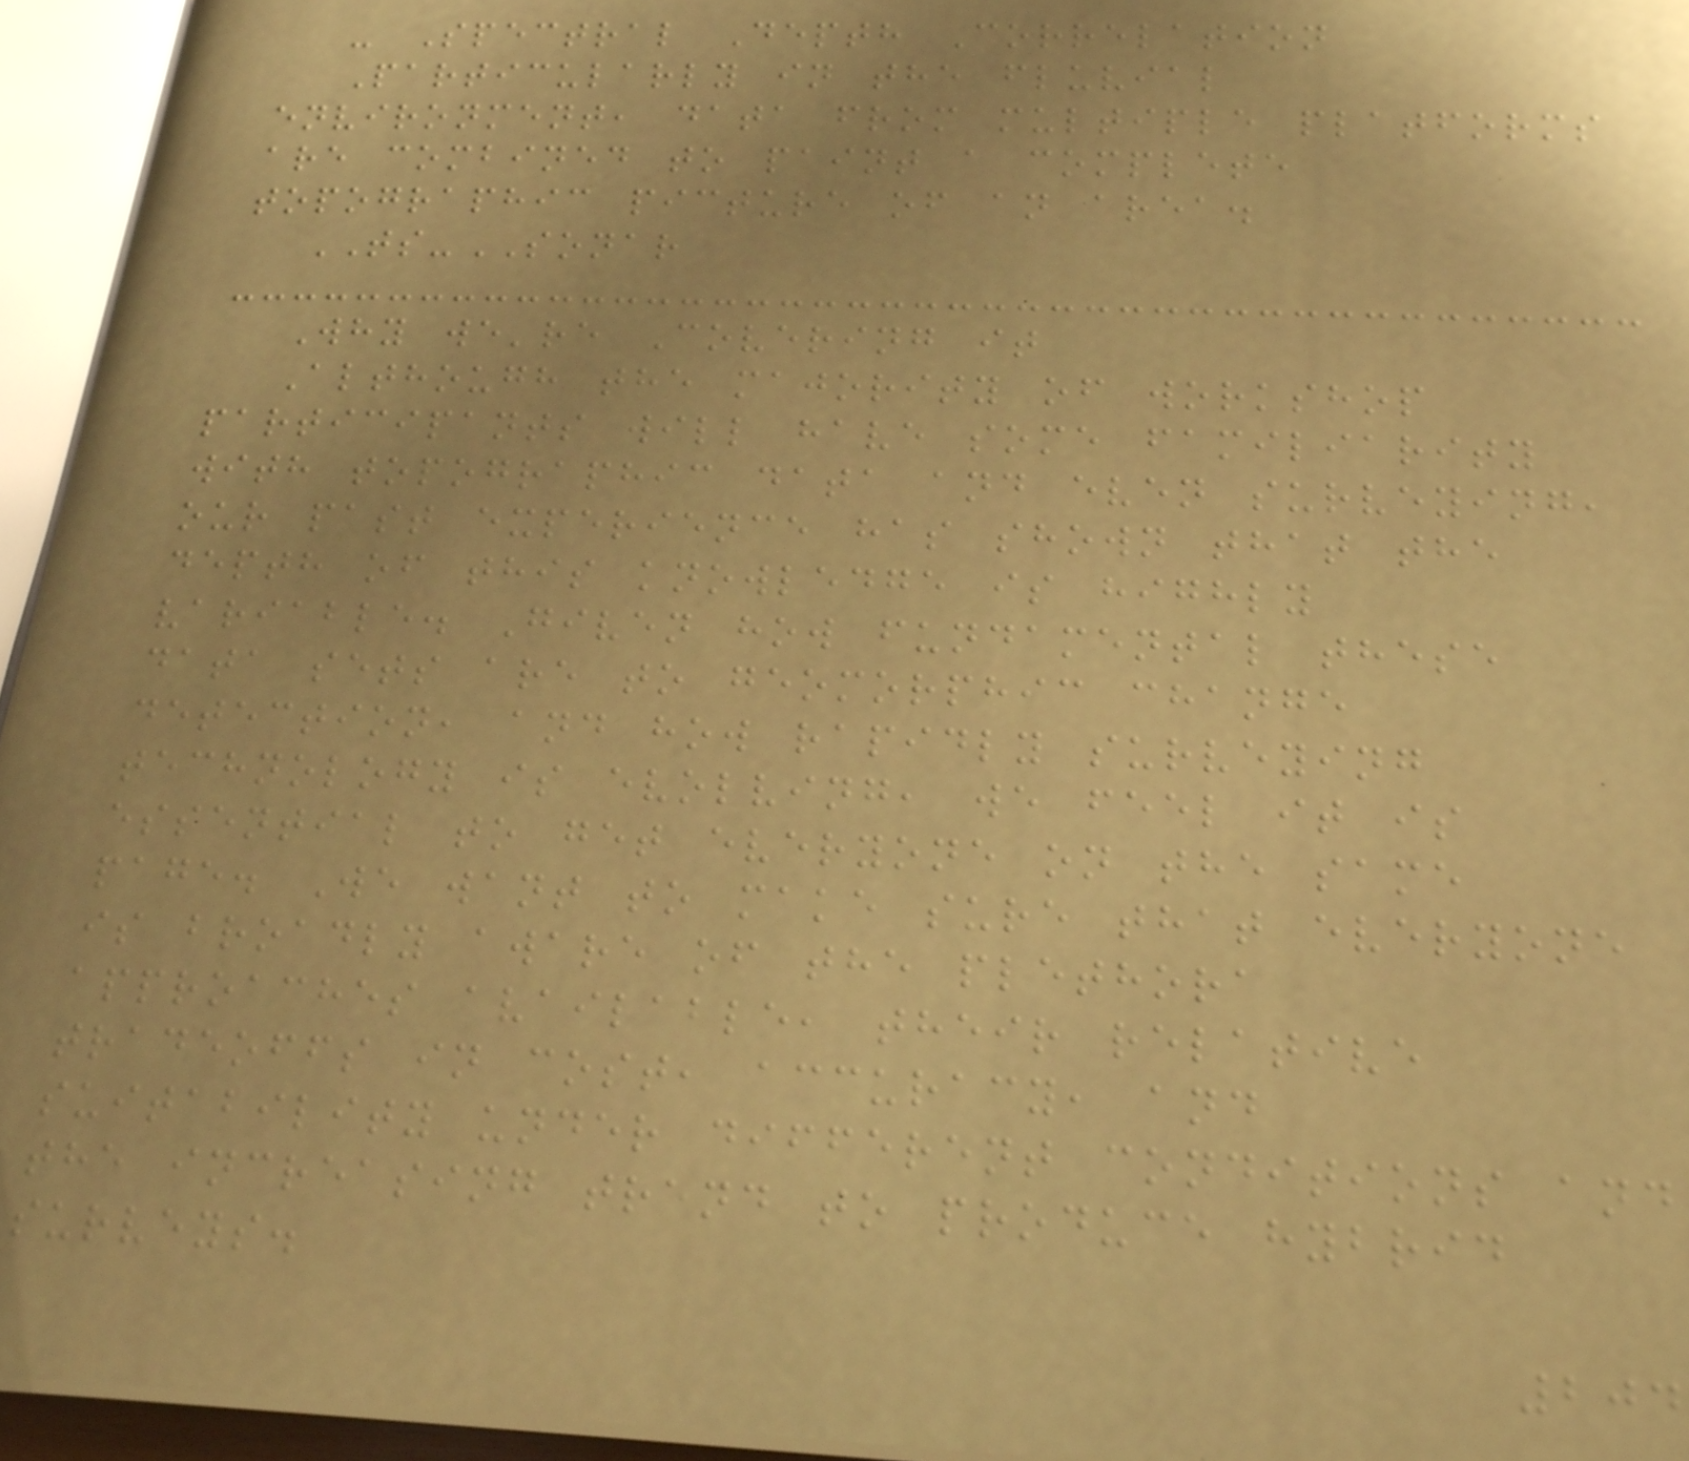- Spectral Depth Correlation
Particularly in the fluvial
environment, data from multiple platforms
are combined to paint a complete
topographic picture of an area.
TS-SONAR
Why we're Covering it
Although the majority of workshop
participants will have some familiarity
with topographic data and even surveying,
our past experience has shown that the
depth of this knowledge is highly
variable. Given how fundamental these
data sets are to geomorphic change
detection, and how rapidly surveying
technology is evolving, we feel it is
essential to get everyone on the same
page. We want to make sure that everyone
is broadly aware of the plethora
approaches available, their relative
tradeoffs in cost, accuracy, and
suitability under different conditions and
the increasing trend to produce hybrid
surveys.
204
